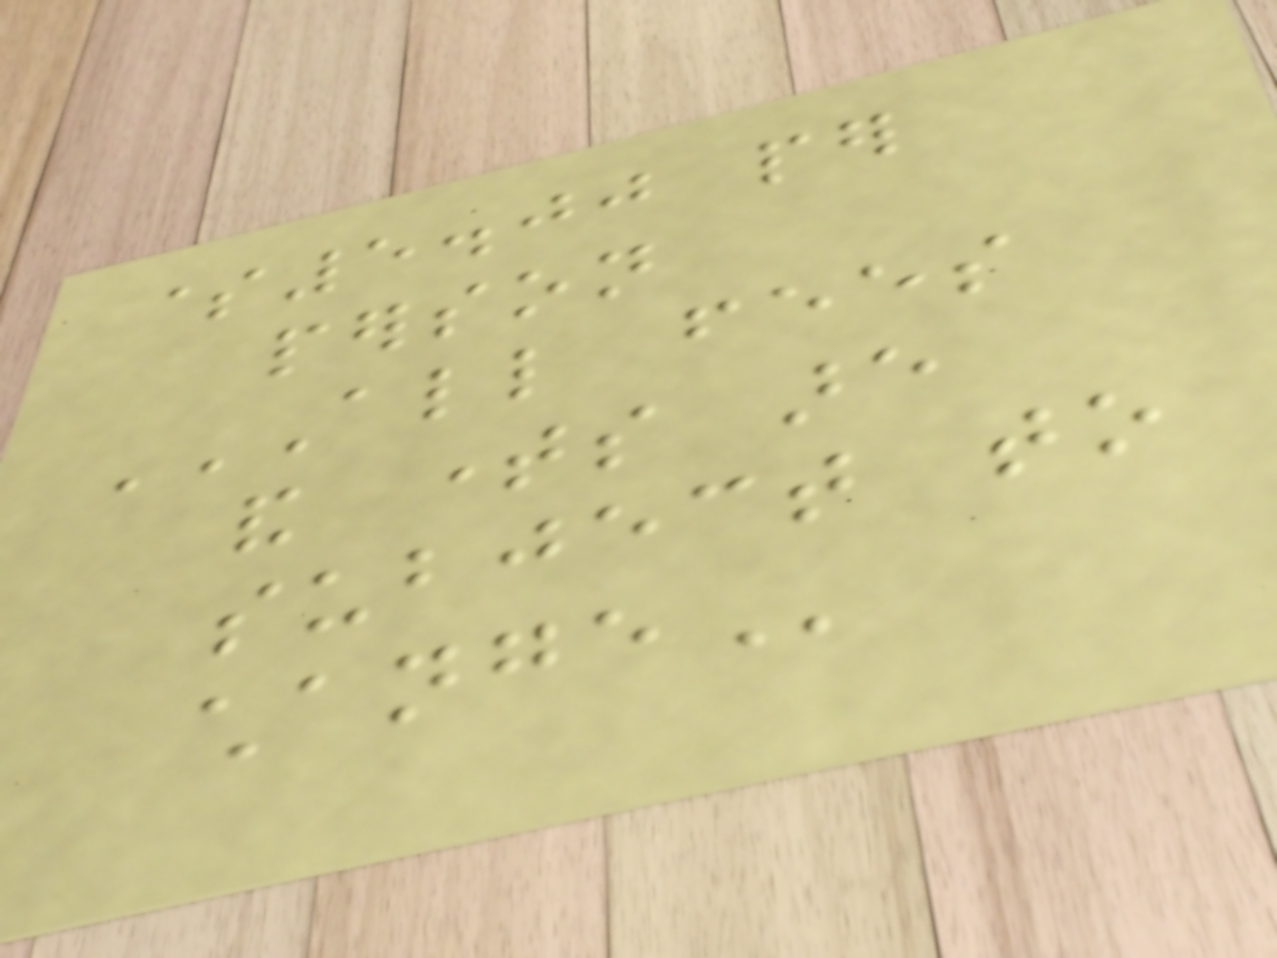$5.00 per
person
ALL FEES
AND TIMES ARE
SUBJECT TO
CHANGE
